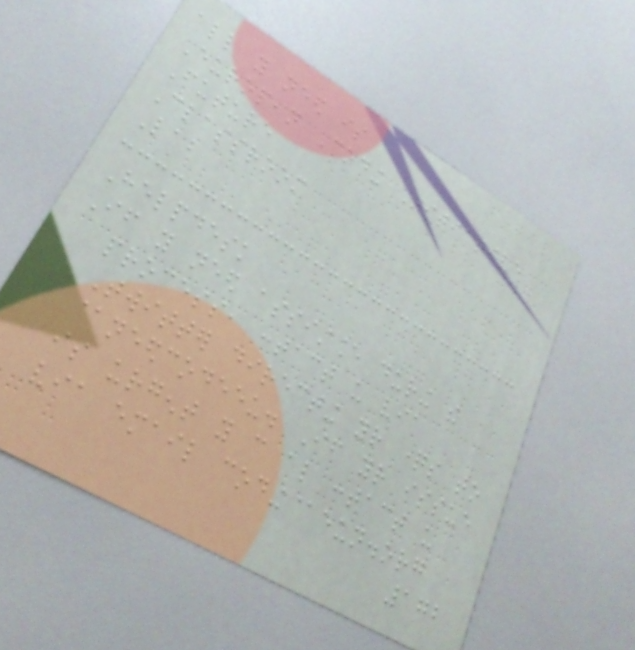all you need is
European Coding Initiative
Future
Classroom
Lab
Helpdesk
If you need assistance during the
process, contact us via
Twitter directing your questions to
@needcodeeu. If your issue
is urgent you can also contact us
via email coding@eun.org
172
